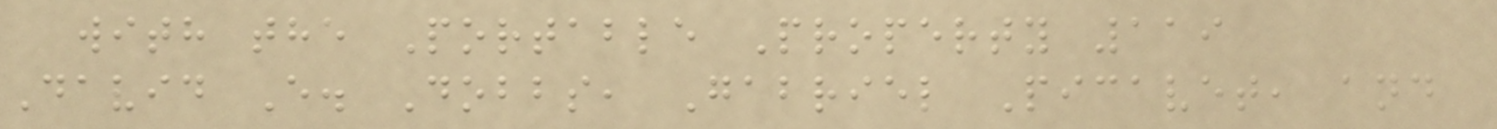with the Portable Property 119
David E. Dobbs, Gabriel Picavet, and
